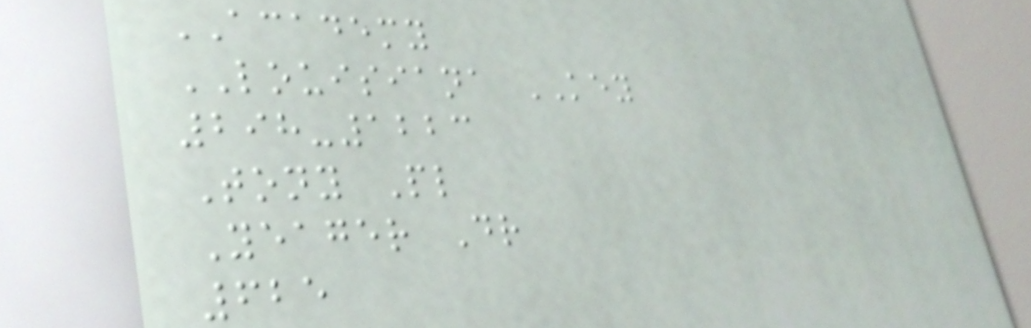ACADEMY
LOUISIANA KEY
298-1223
Tony Pl
Yeager Dr
625
